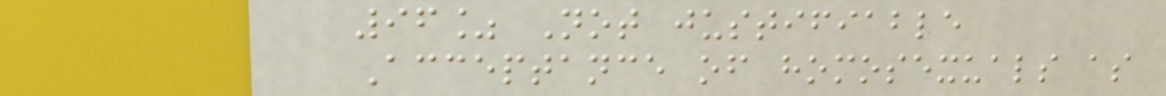96% Not justifiable
Acceptance of homosexuals as
